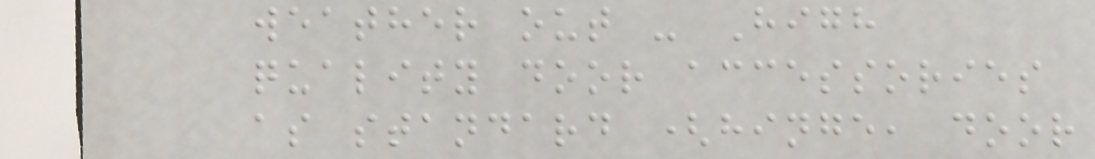weather out - High
quality door accessories
as standard (hinge, door
